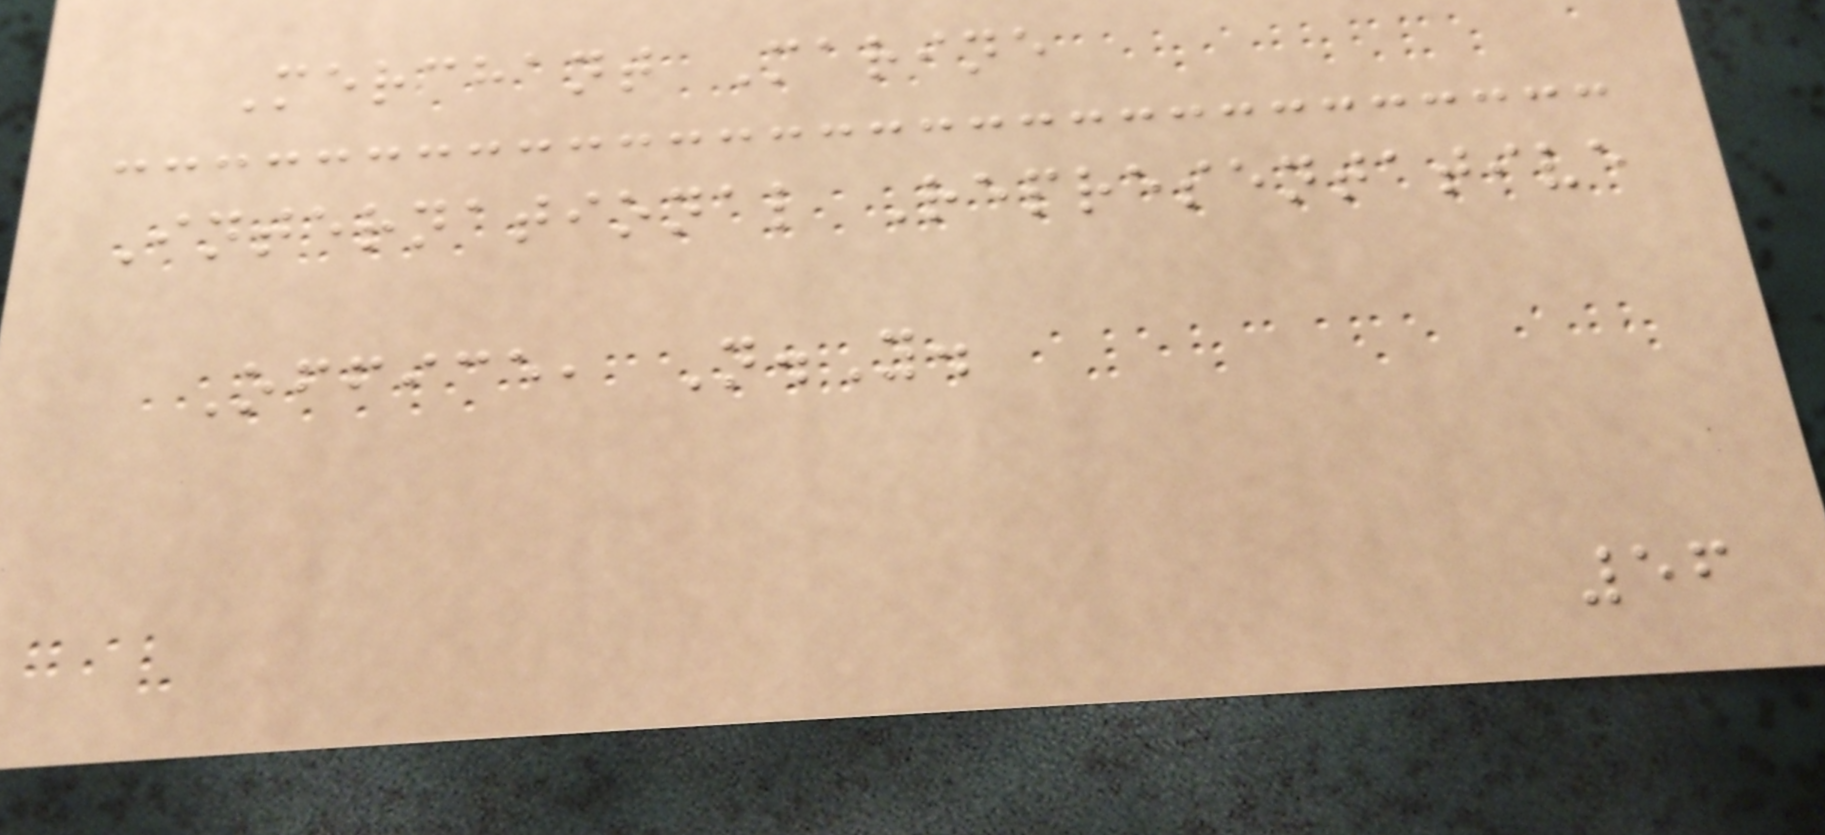Merchant Marine
International Representative
Office, N.Y.
56
